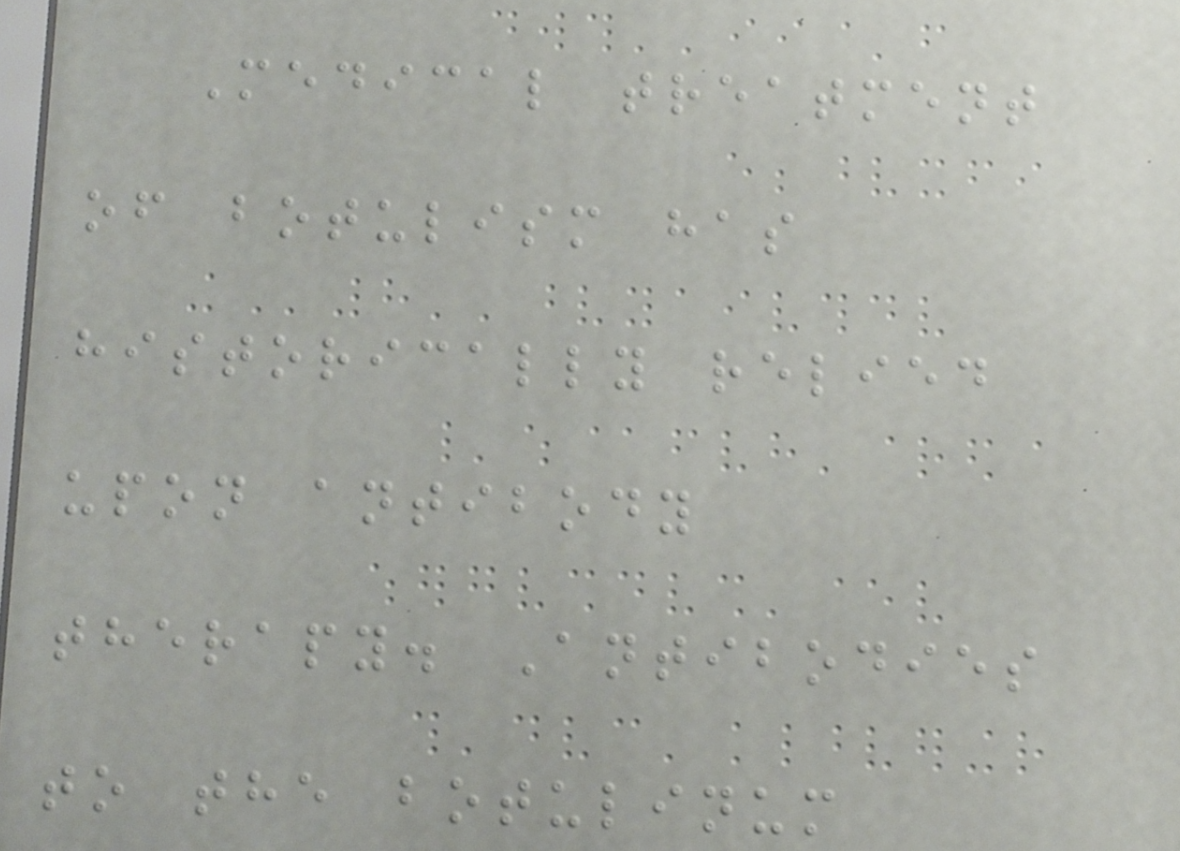Medical treatment
of botulism has
historically relied
upon antibody
therapy. Antibodies
to the botulinum
